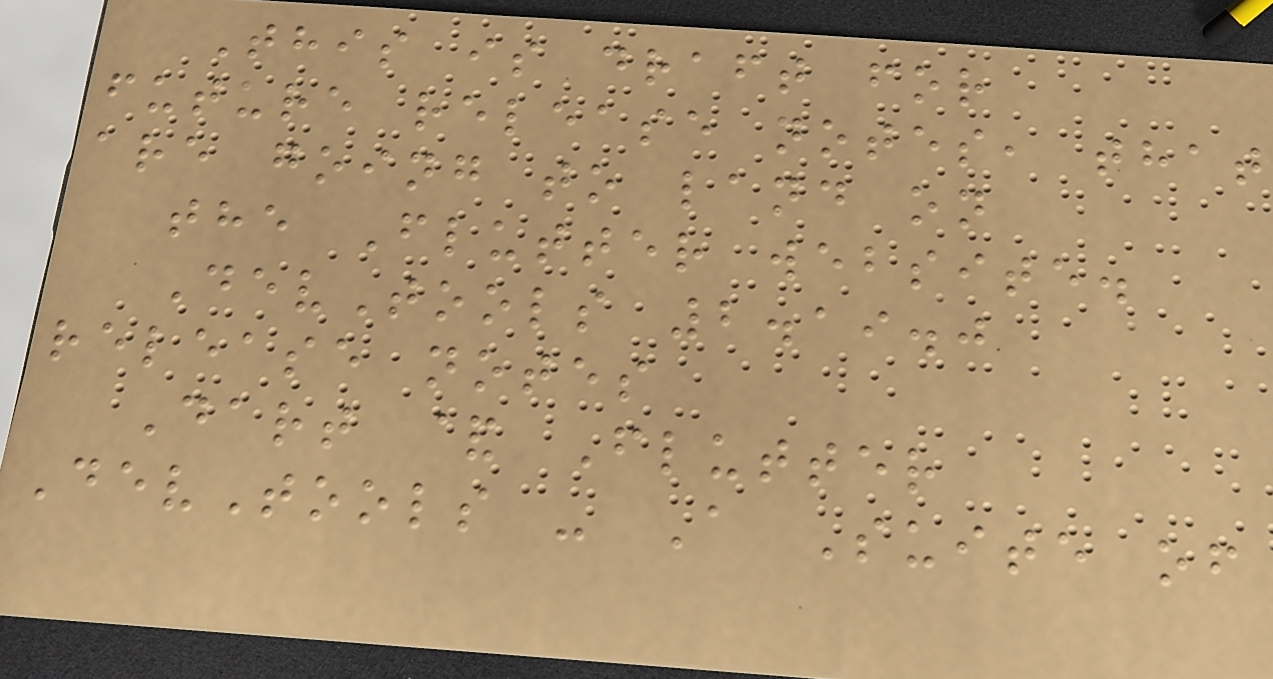This is draft for
future release notes, that
are going to land on
the Flutter website.
DevTools 2.19.0
release notes
Dart & Flutter
DevTools - A Suite of
